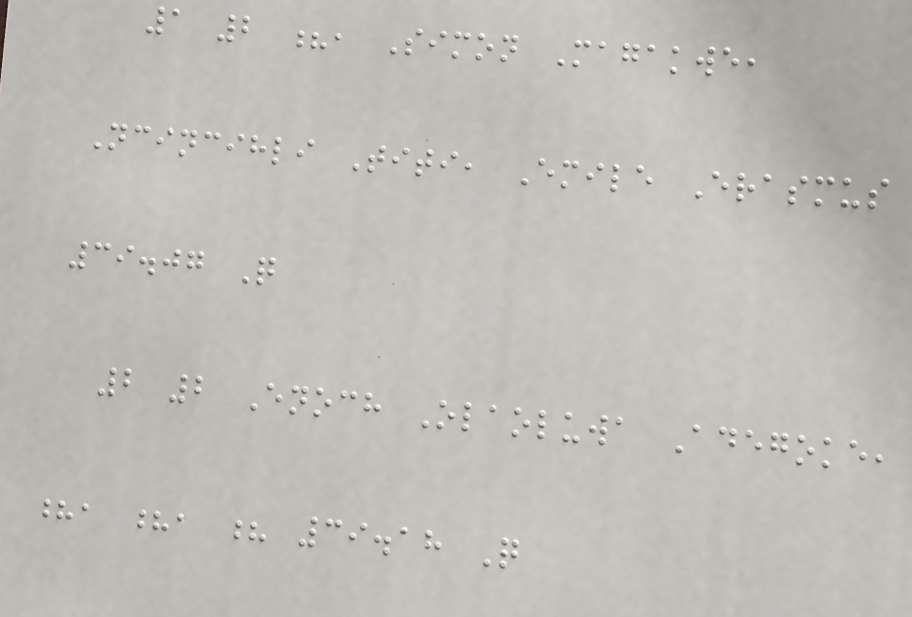1 2 ?, Simon Magakwe,
Ncincihli Titi, Emile Erasmus
39.07 Q
2 2 Enoch Olaoluwa Adegoke,
?, ?, ? 39.18 Q
